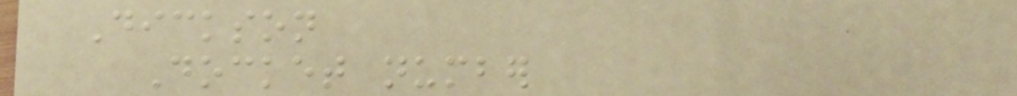Dickson
Docket number
